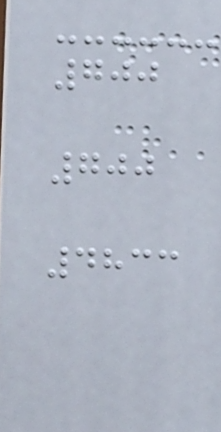700
700
4833
